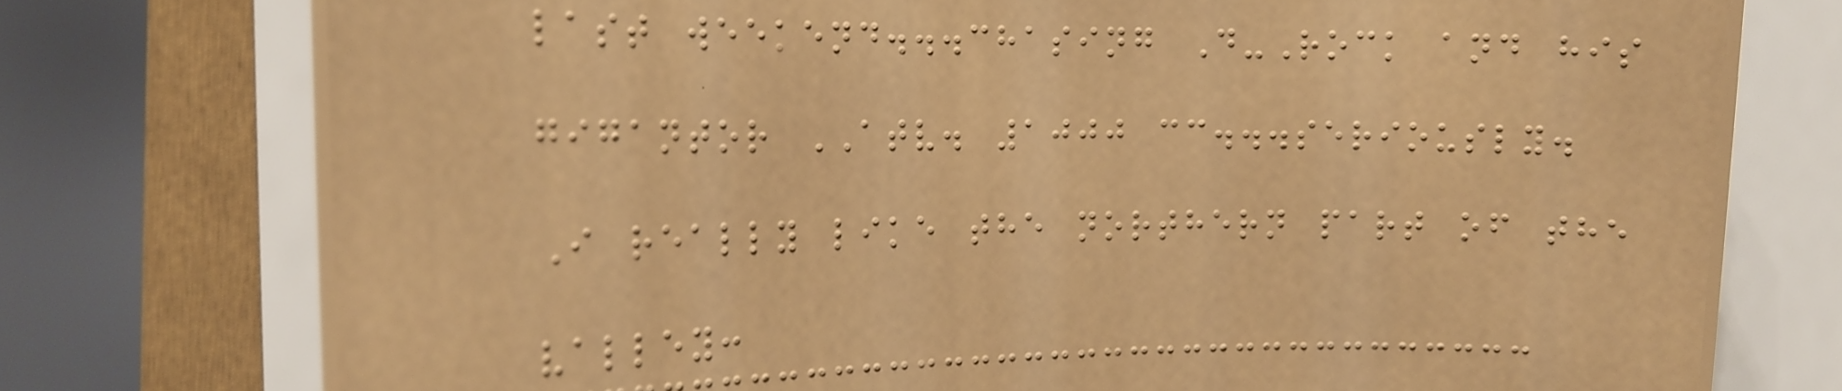last weekend...chasing D-Rock and his
gigantor ATV. 1000 cc...seriously.
I really like the northern part of the
valley:
